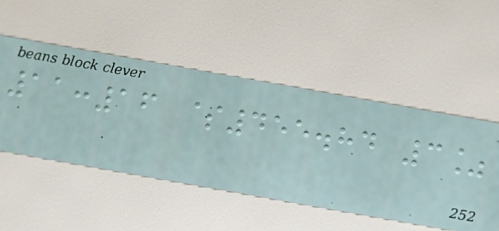11:16 $455.84 3%
